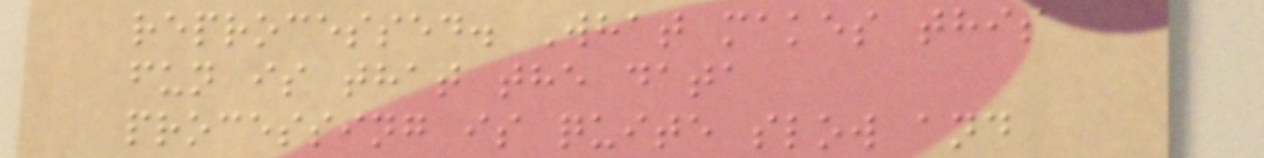reprocessed. What makes this
fun is that the data
processing is quite slow and
